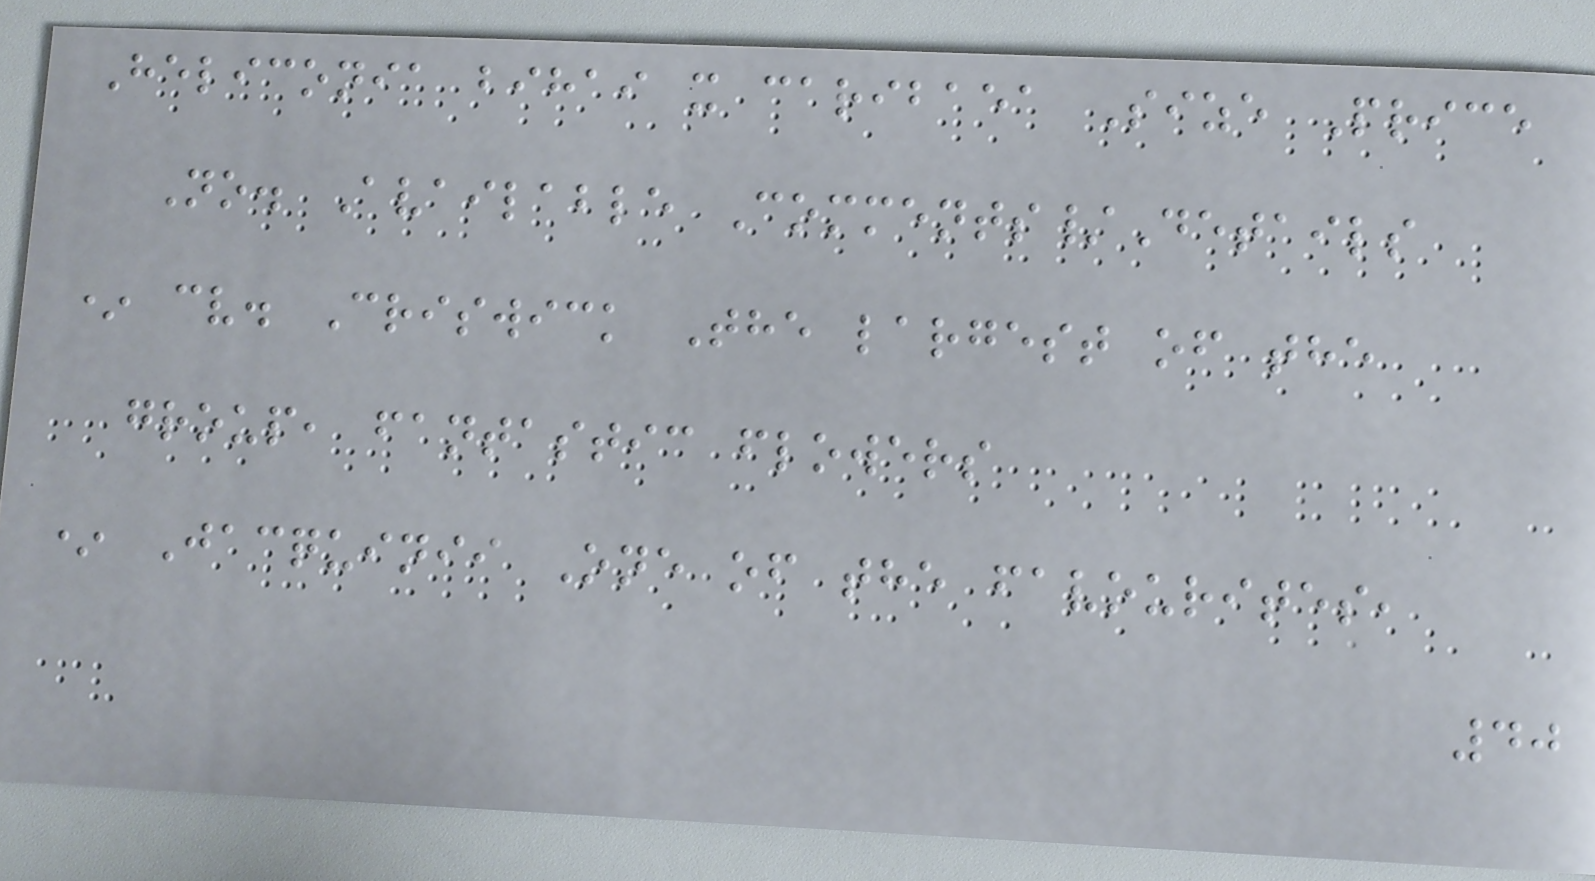Heliconia bihai x caribaea Size Price
No. Available Comments/Details
* cv. Criswick The largest of the
group, fantastic flowers
* Jacquinii One of the favourites,
40
